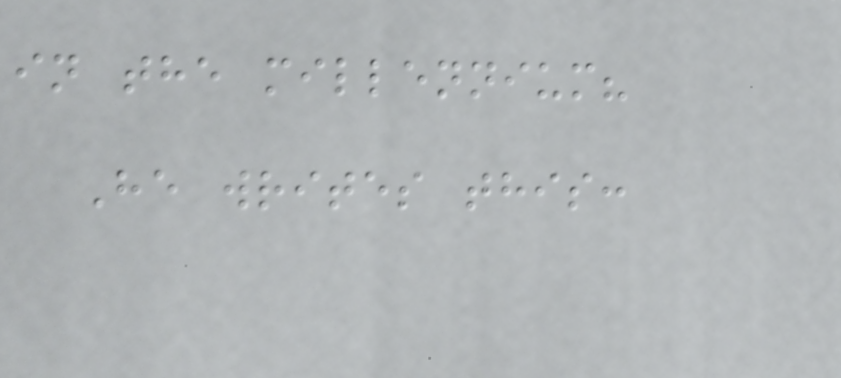in the millennium?
He writes this:
